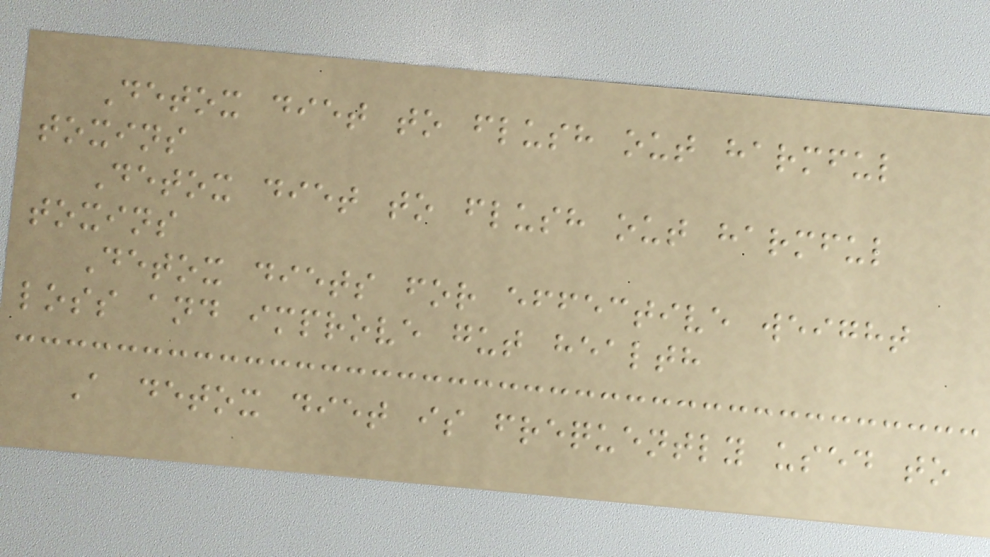Detox diet to flush out harmful
toxins
Detox diet to flush out harmful
toxins
Detox diets for effective weight
loss and improve gut health
A detox diet is frequently used to
